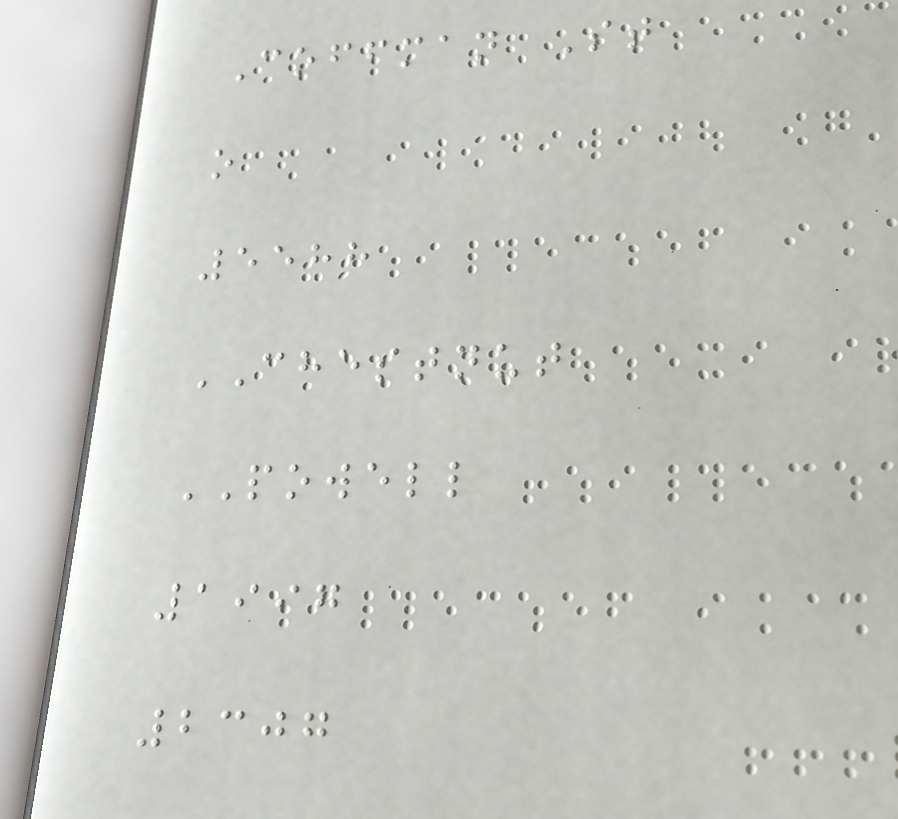Coffman St
o
5588
CHESTNUT
POWELL
1997
2307
